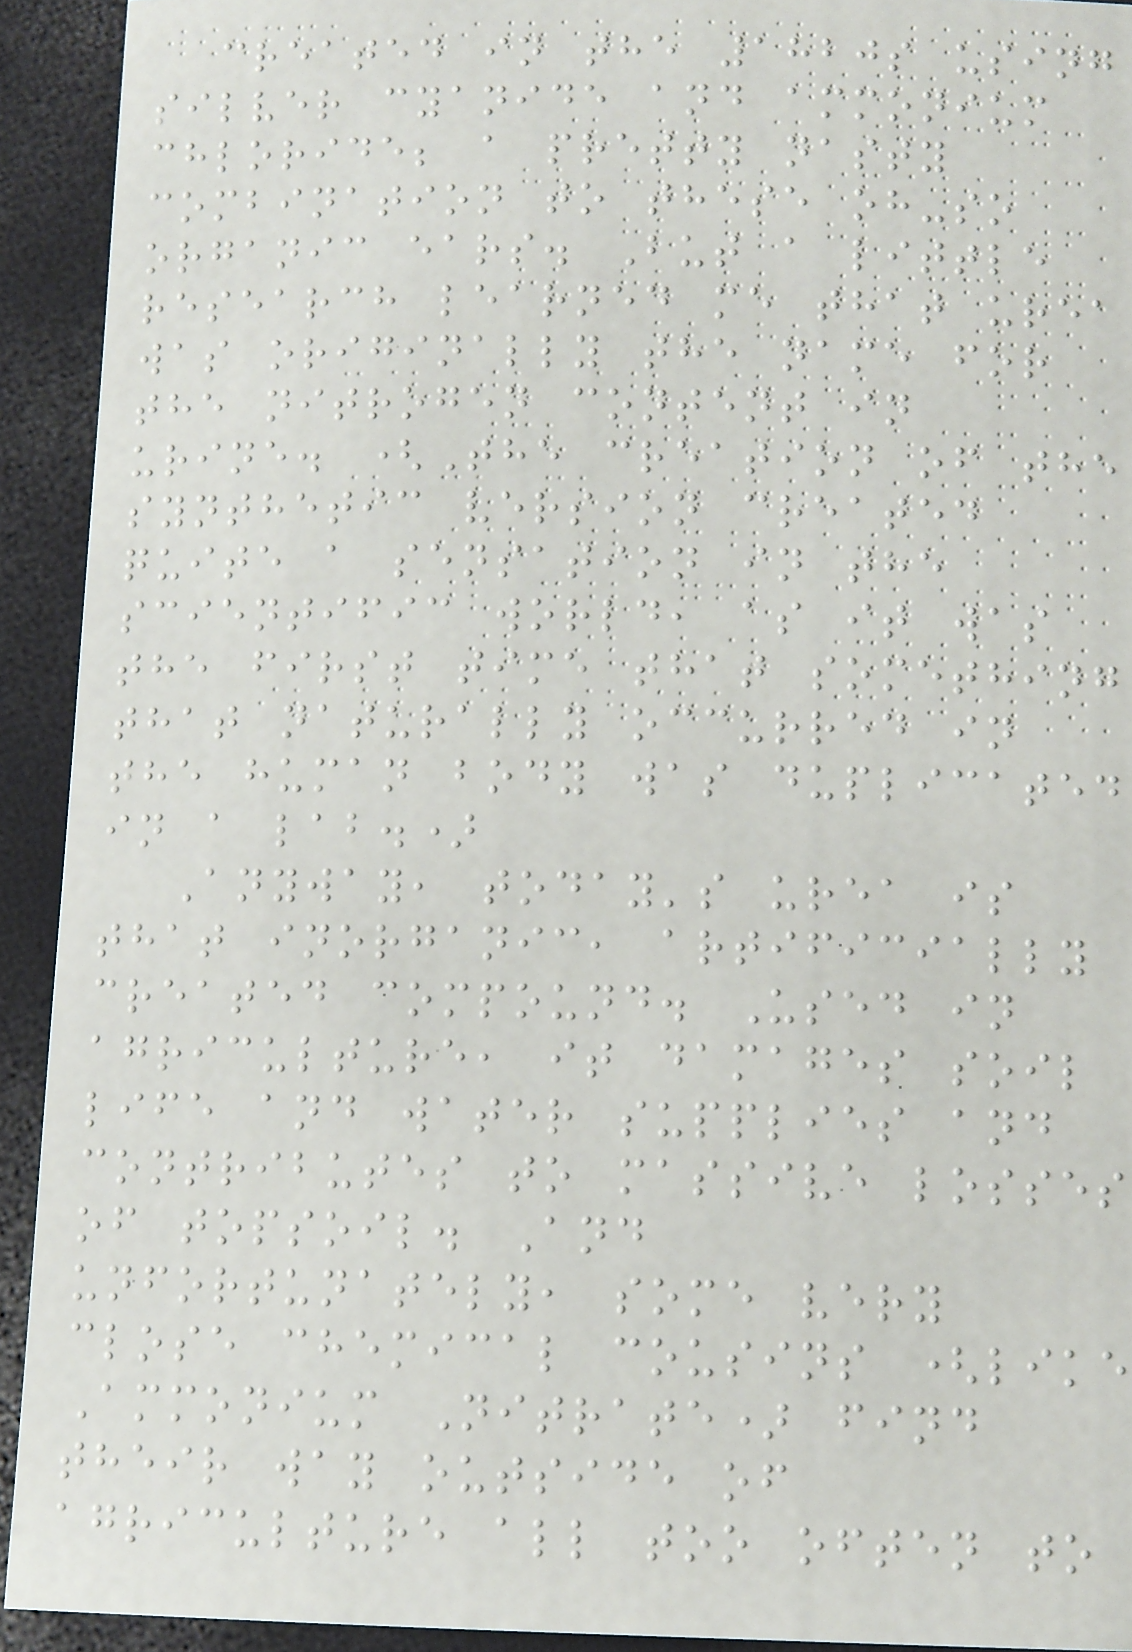created in the 1820s using
silver cyanide and ammonium
chloride; a pretty nasty
combination to these oh-so
organic ears. But a little
research learned me that urea
was originally the name for
the nitrogen content in
urine. (The creation of the
synthetic version created
quite a sensation in the
scientific world, as it was
the first time that something
that naturally occurred in
the human body was duplicated
in a lab.)
Anyway, today's urea is
that inorganic, artificially
created compound. Used in
agriculture, it damages soil
life and water supplies and
contributes to massive losses
of topsoil. And
unfortunately, some very
close chemical cousins (like
Ammonium Nitrate) find
their way outside of
agriculture all too often to
